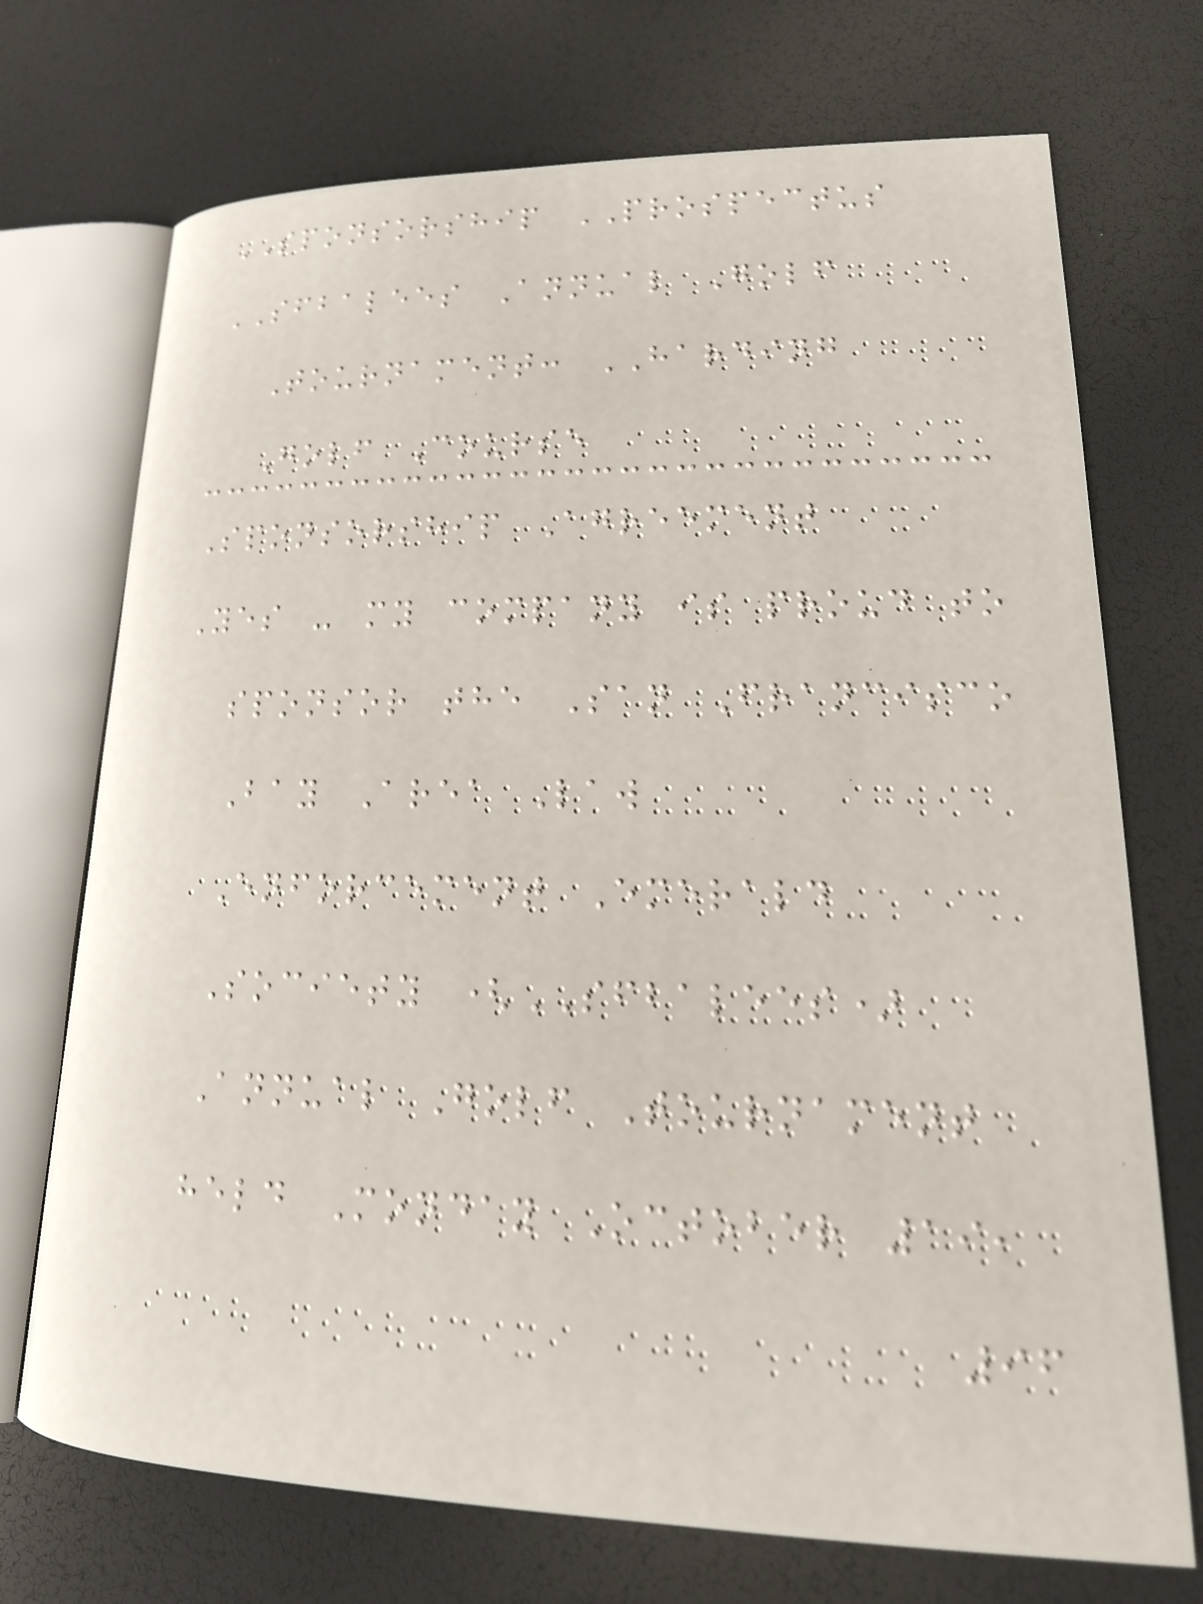SPONSORSHIP PROSPECTUS
SFBALEES Annual Golf
Tournament: HARDING
Golf Course
Sponsorship Agreement
Yes - my company is proud to
sponsor the San Francisco
Bay Area Law
Enforcement Emerald
Society (SFBALEES)
Annual Golf Tournament
held Monday October 19,
96
